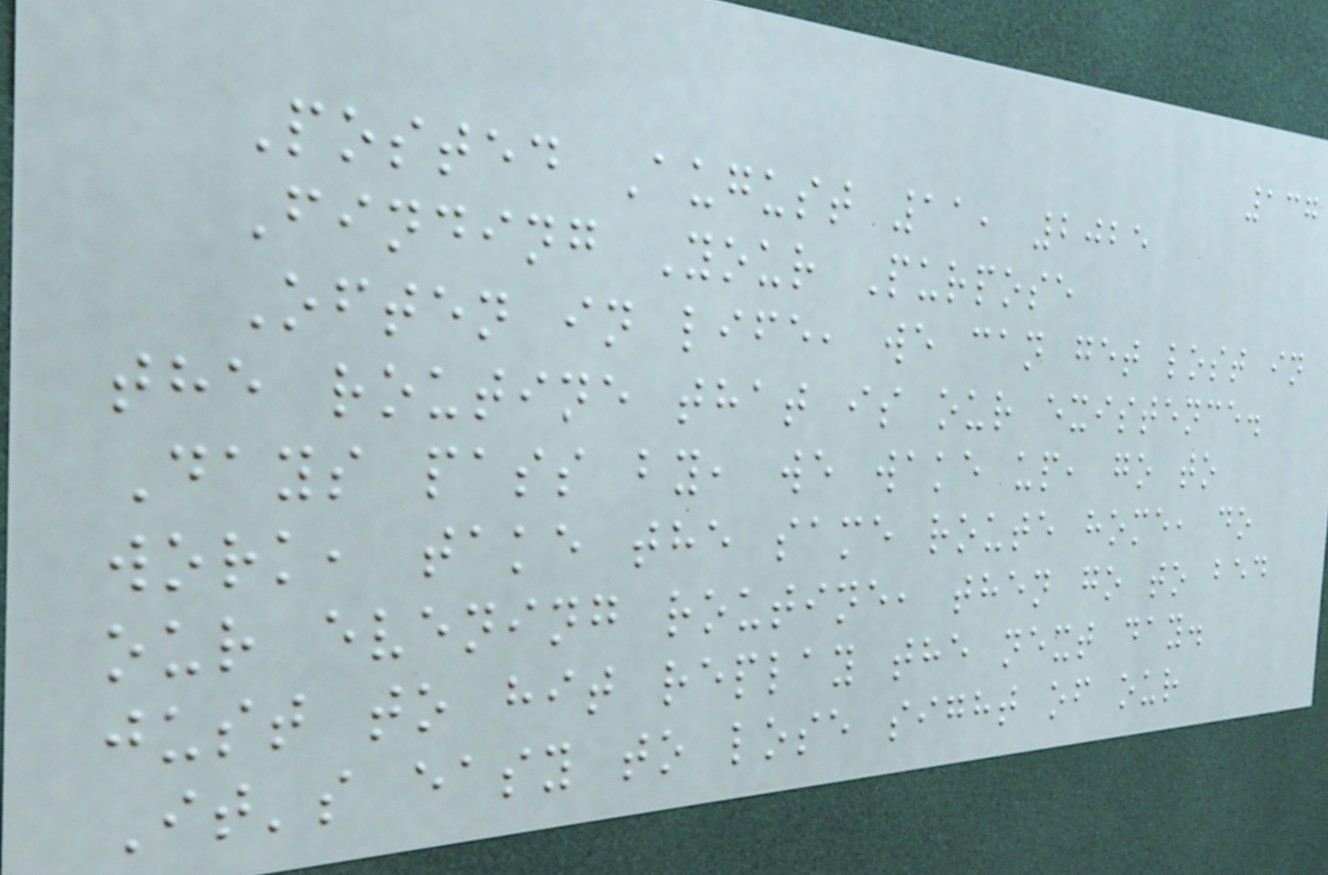137
Posted August 11, 2025
Finding Your Purpose
Often in life, we can get lost in
the routine that is our existence.
Days pass by, we wake up, go to
work, take the same route home, do
our evening routine, then go to bed
just to hit replay the next day.
It's easy to lose sight of our
